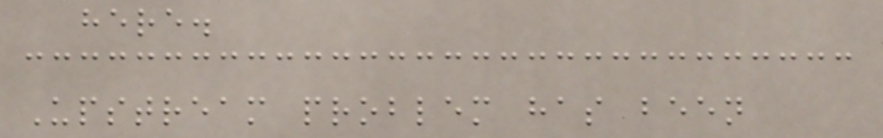here.
Upstream problem has been
